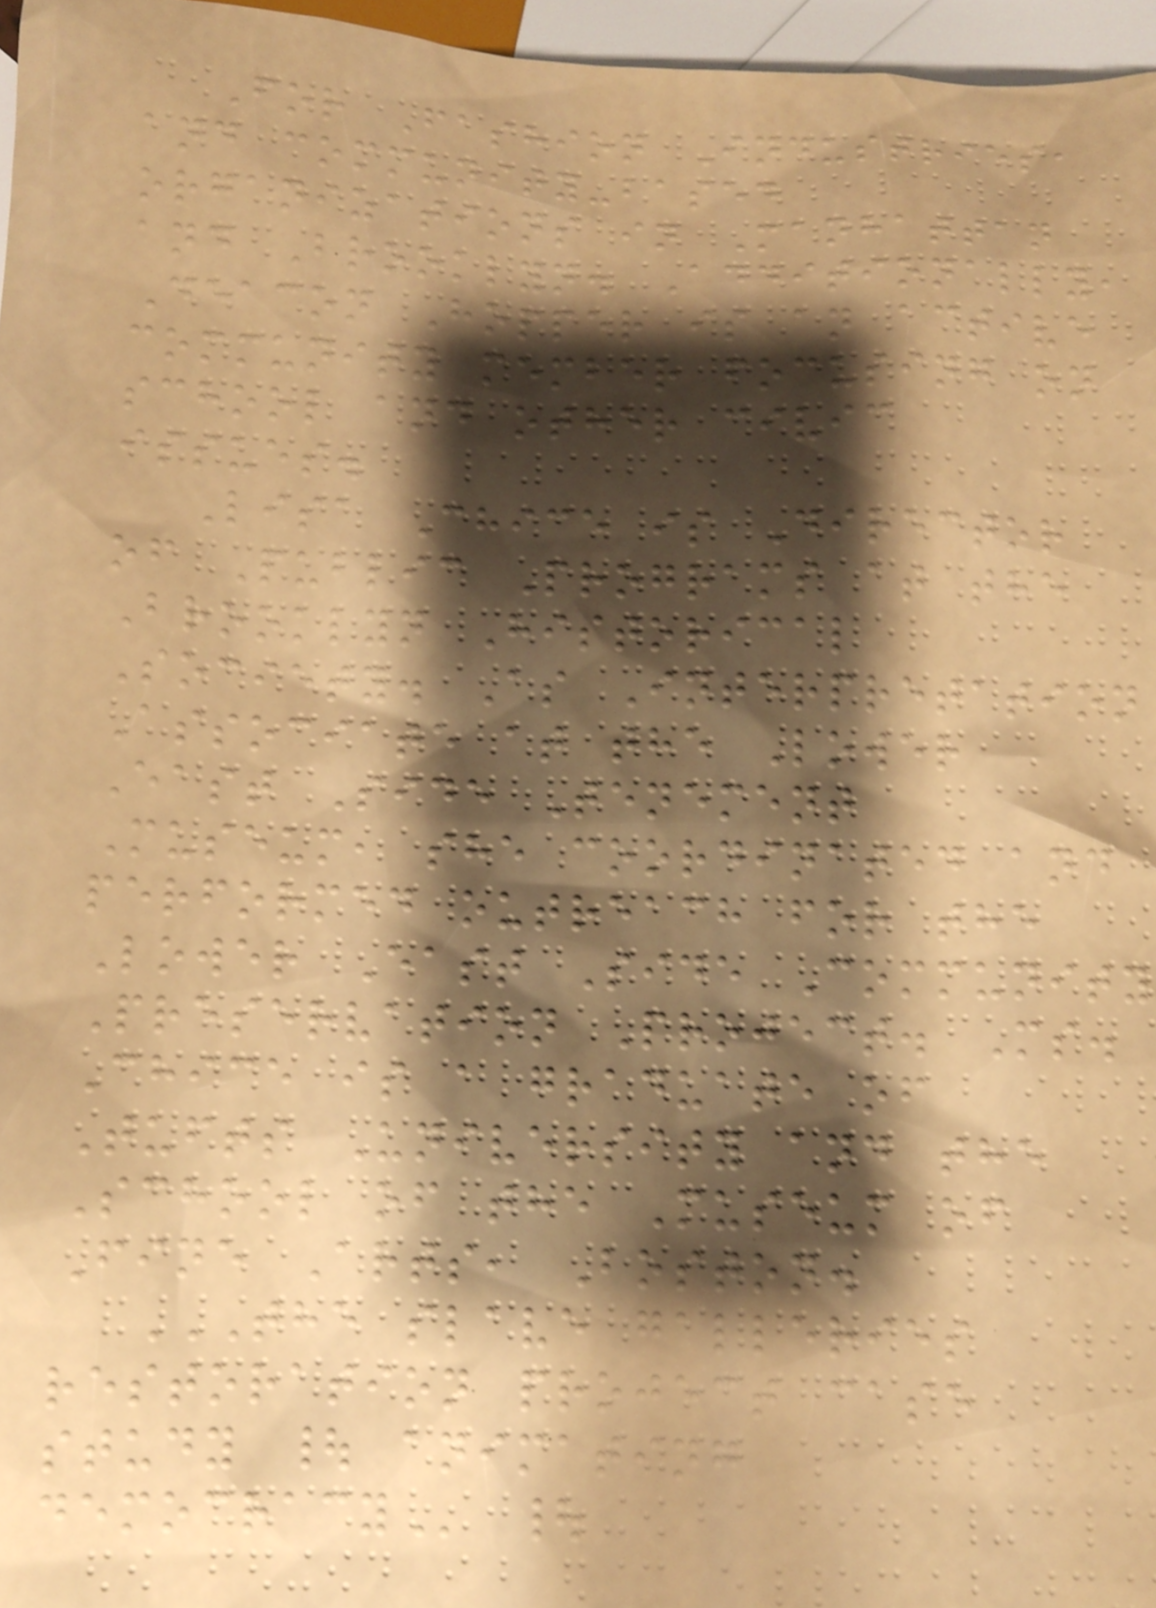For Fashion Industries,
and community-based
organizations in Manhattan
and Brooklyn. Additionally,
Deacon Hopper is an active
community member focusing on
school and other civic
issues.
Lisa Chice is Director
of Public Programs at the
Brooklyn Historical
Society. As Interpretation
Associate at the Lower
East Side Tenement
Museum, she coordinated and
performed outreach for the
Lower East Side Community
Preservation Project. Ms.
Chice is a graduate of
Tufts University and the
School of the Museum of
Fine Arts, Boston.
THE SLAVE GALLERIES
RESTORATION PROJECT CASE
STUDY | ANIMATING
DEMOCRACY |
